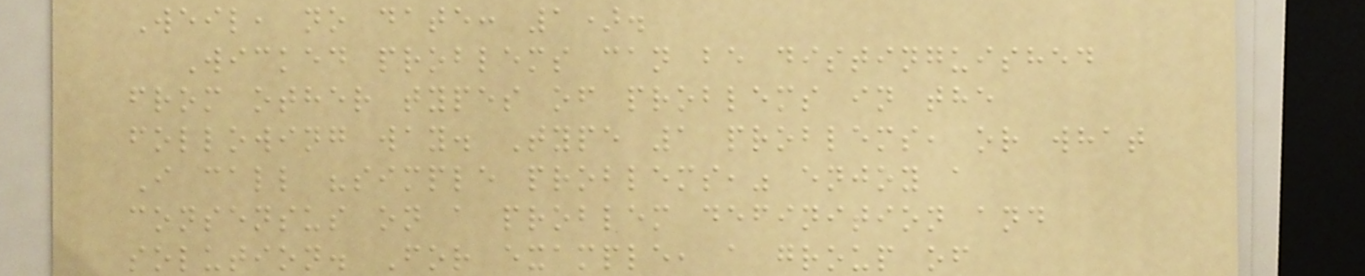Weil, no date: 1).
Wicked problems can be distinguished
from other types of problems in the
following way. Type 1 problems, or what
I call "simple problems," enjoy a
consensus on a problem definition and
solution. For example, a group of
